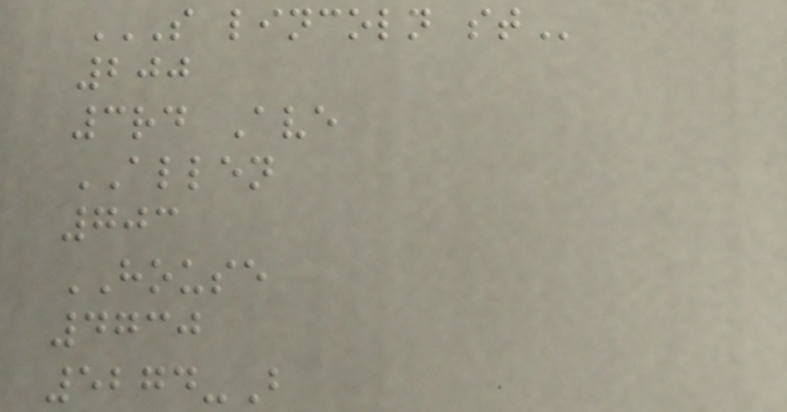S LINCOLN ST
200
3rd Ave
ALLEN
703
HOUSE
4730
5274-B
